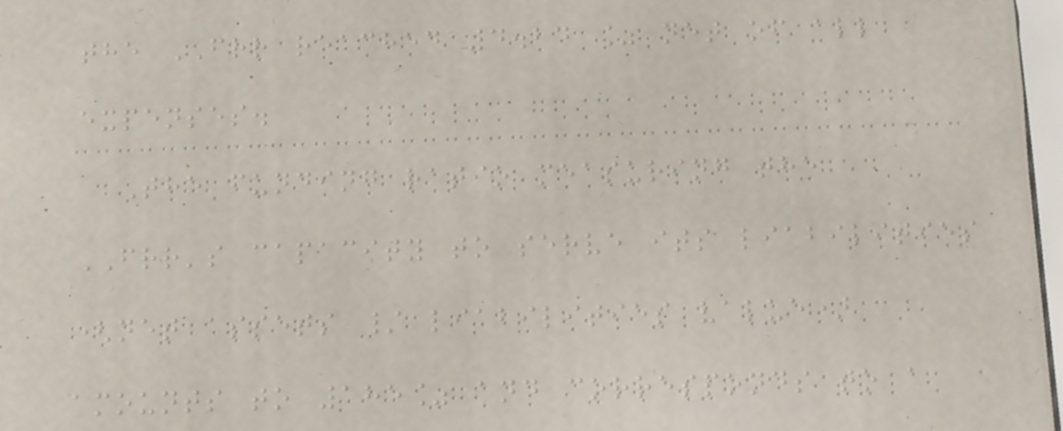the FRR reached 4.24 % net of all
expenses.
The funding ratio measuring the
FRR's capacity to serve its liabilities
(net assets / liabilities value)
amounts to 185% and corresponds to a
